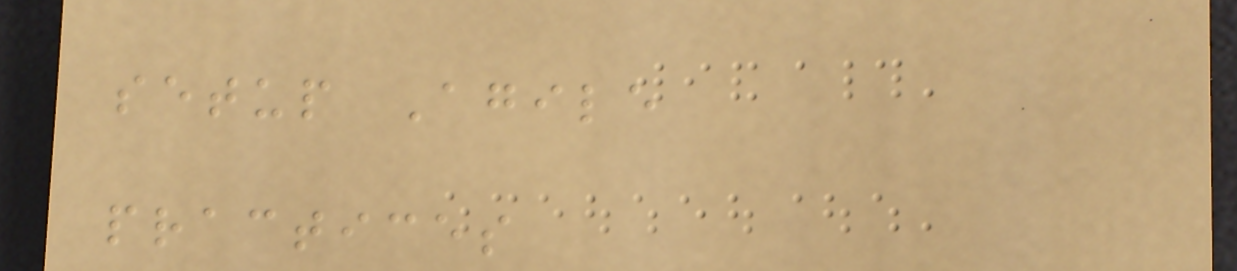setup Agile
practices
